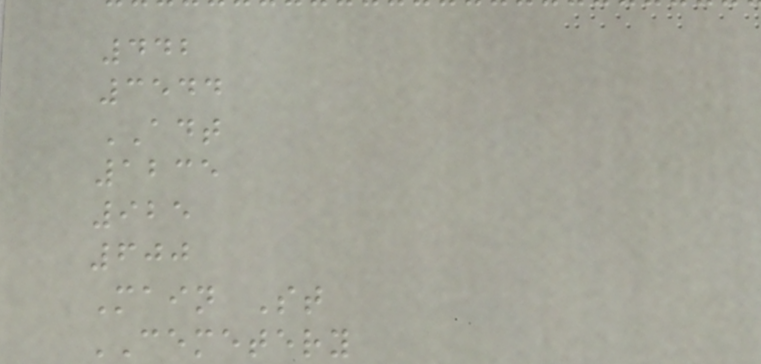442
3544
ADT
1235
925
600
Main St
CEMETERY
